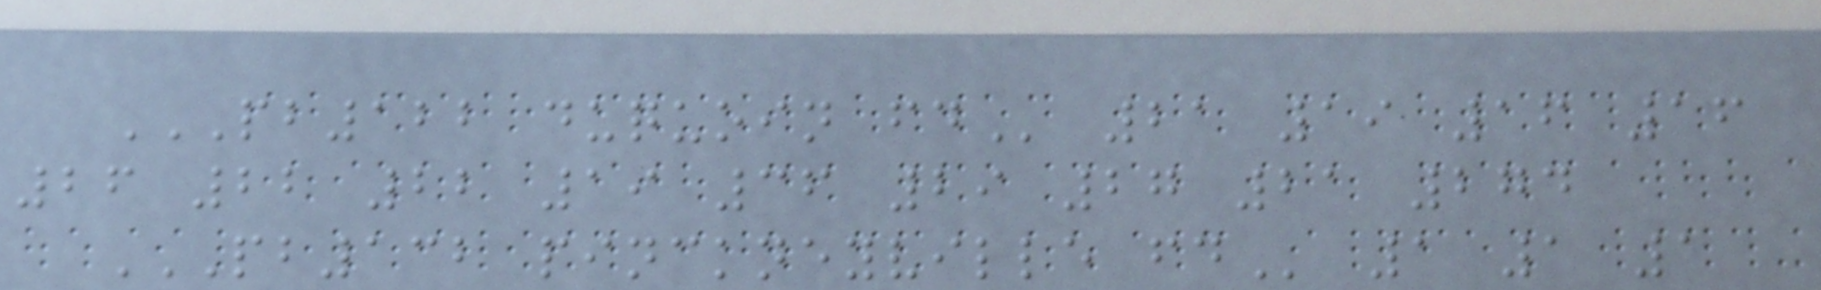PB122 DUQUOIN FD 21 19 16 16
26 22 22 19 36 29 27 21 274
PB132 PINCKNEYVILLE FD 1 1 1
